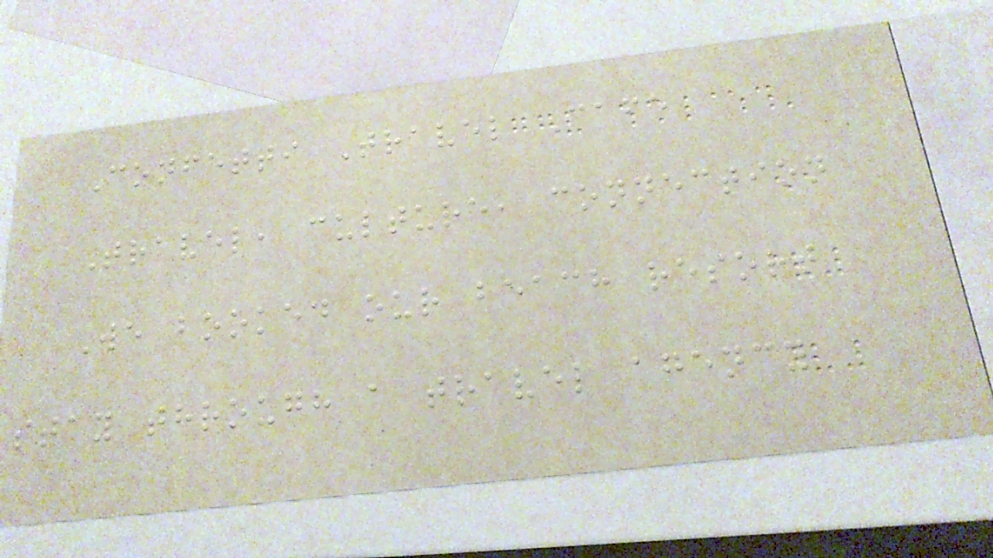Confetti Travel Cafe
Travel, culture, connection
We booked our beach resort
stay through a travel agency
